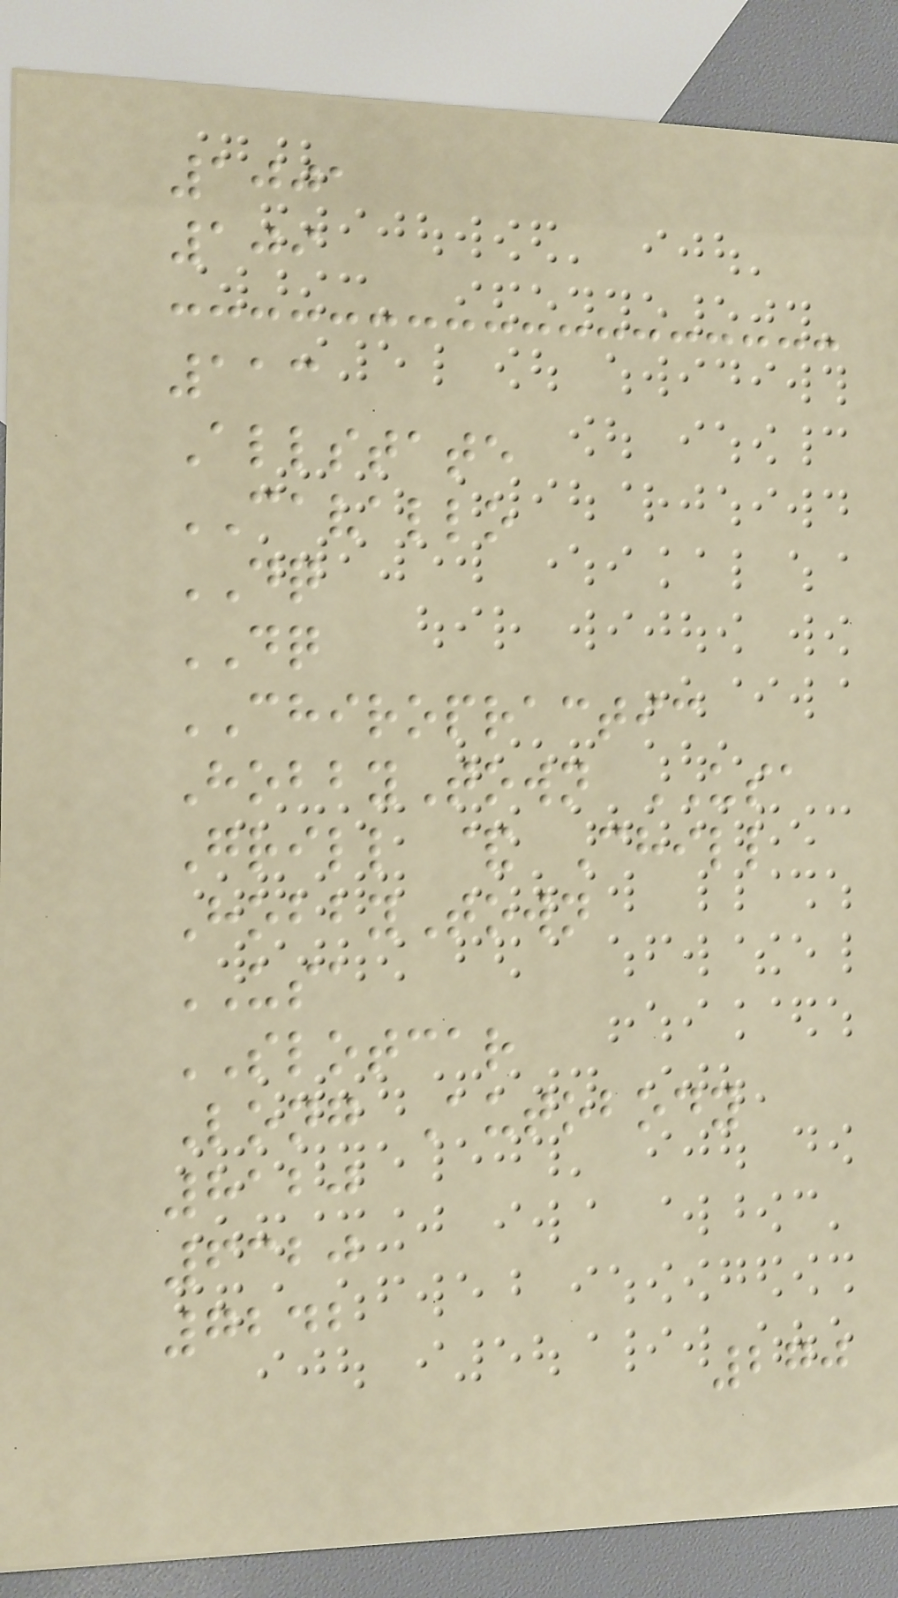1001
109
113
Allstate
CAVALLO
DQ
DQ
CHIROPRACTIC
HobbyTown USA
Grill & Chill
HobbyTown
USA
SLOTCAR
Long Autobody
8120
6320
7242
270
